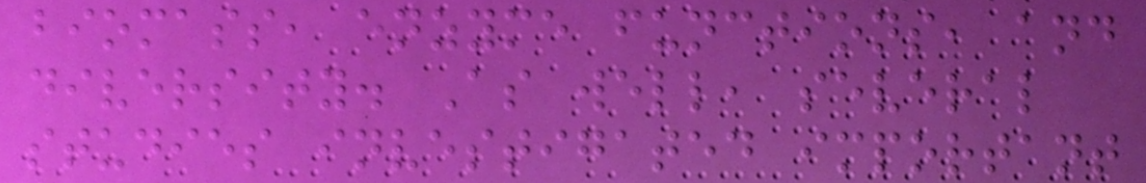biomass, enzyme functions, and
diversity. As well, several
studies investigated important
